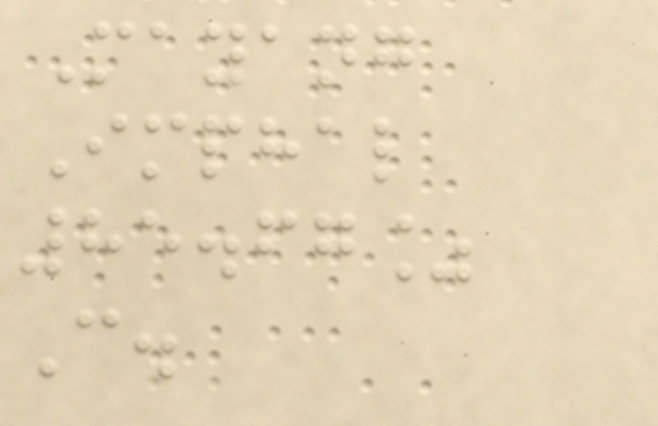Mayang
Imphal
85.67%
C.
